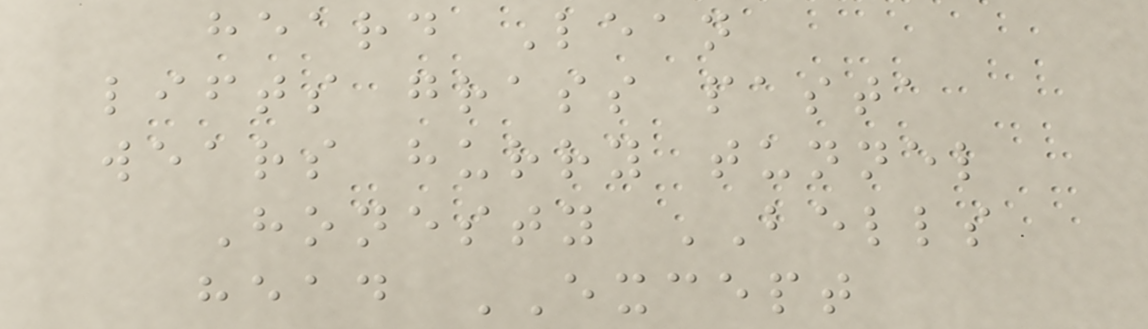heard Lean
lifts grass pasta
wears hurry tunnel
Honesty BELLS
head EXCEPT
